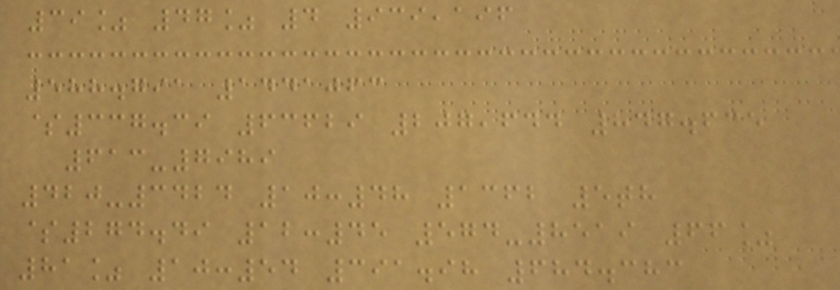39% 47% 4 939,196
588.791 1441063
$337.39 63629 207,644 847.635
613-7989
420-3424 10:48 1362 5th
$274.49 12:45 574-8519 66%
81% 10:54 391.98 684.383
